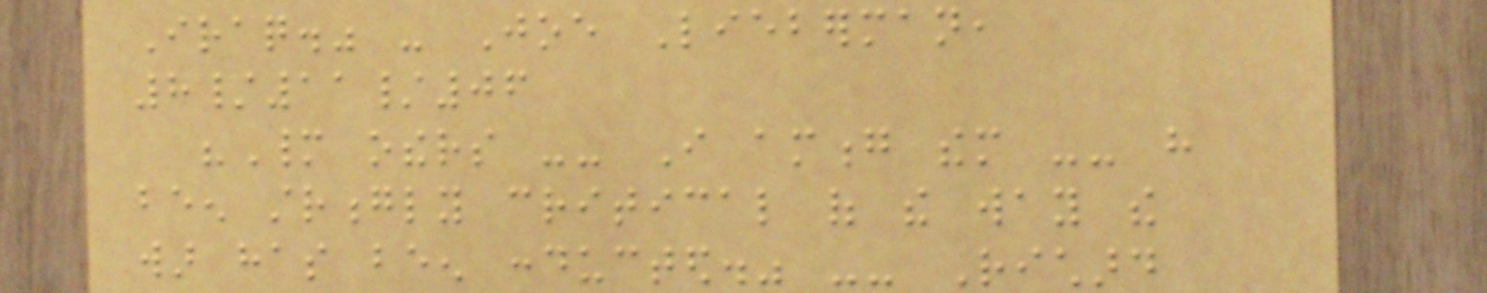Iraq." - Joe Lieberman,
8/11/06
"Many others -- I among them -- have
been strongly critical of the way the
war has been conducted." -- Richard
